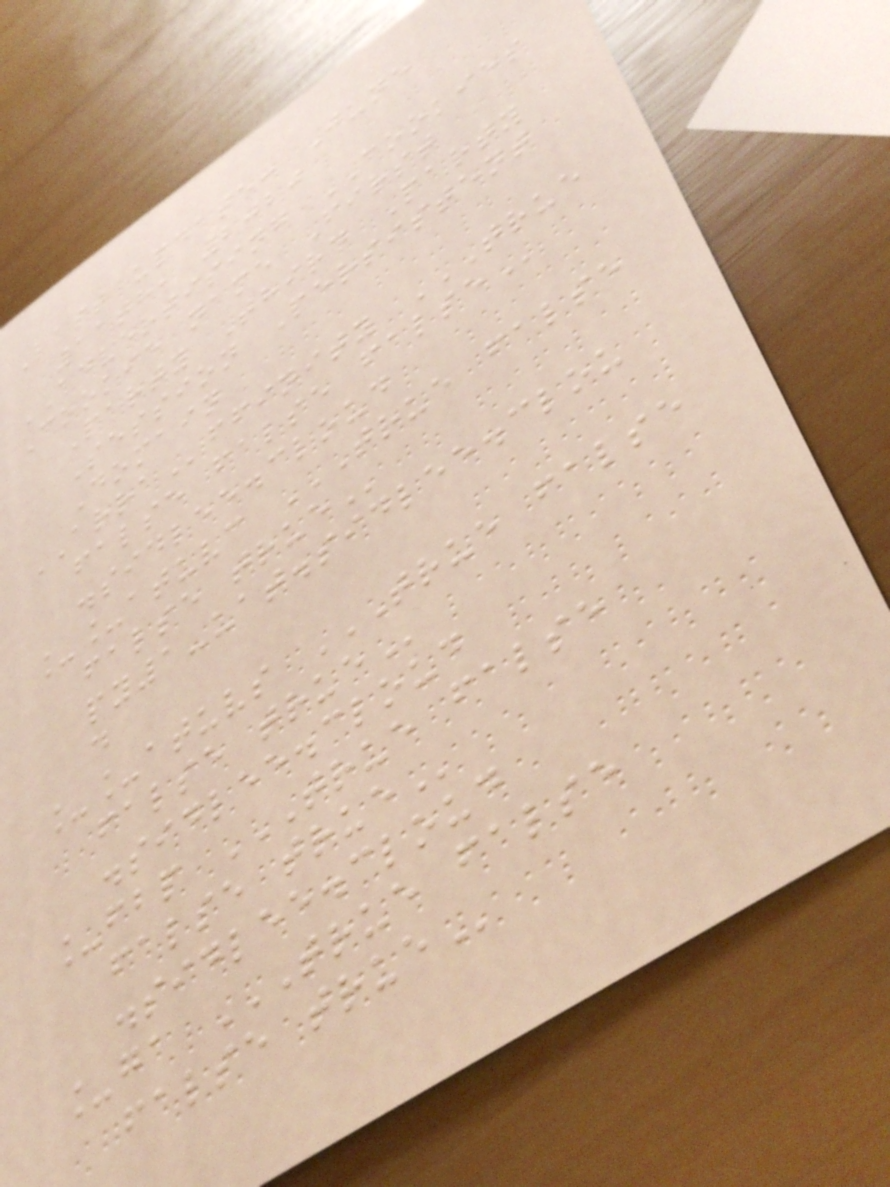Last update: June
11th, 2020
ADVERTISING COOKIES
Cookie name First
Party Third Party
Session Persistent
Domain
ARRAffinity TRUE
FALSE FALSE FALSE
.sidlee.cloud
__atuvc TRUE FALSE
FALSE TRUE
py1-uat.sidlee.clou
d
__atuvs TRUE FALSE
FALSE TRUE
.sidlee.cloud
_fbp TRUE FALSE
FALSE TRUE
.sidlee.cloud
_ga TRUE FALSE
FALSE TRUE
